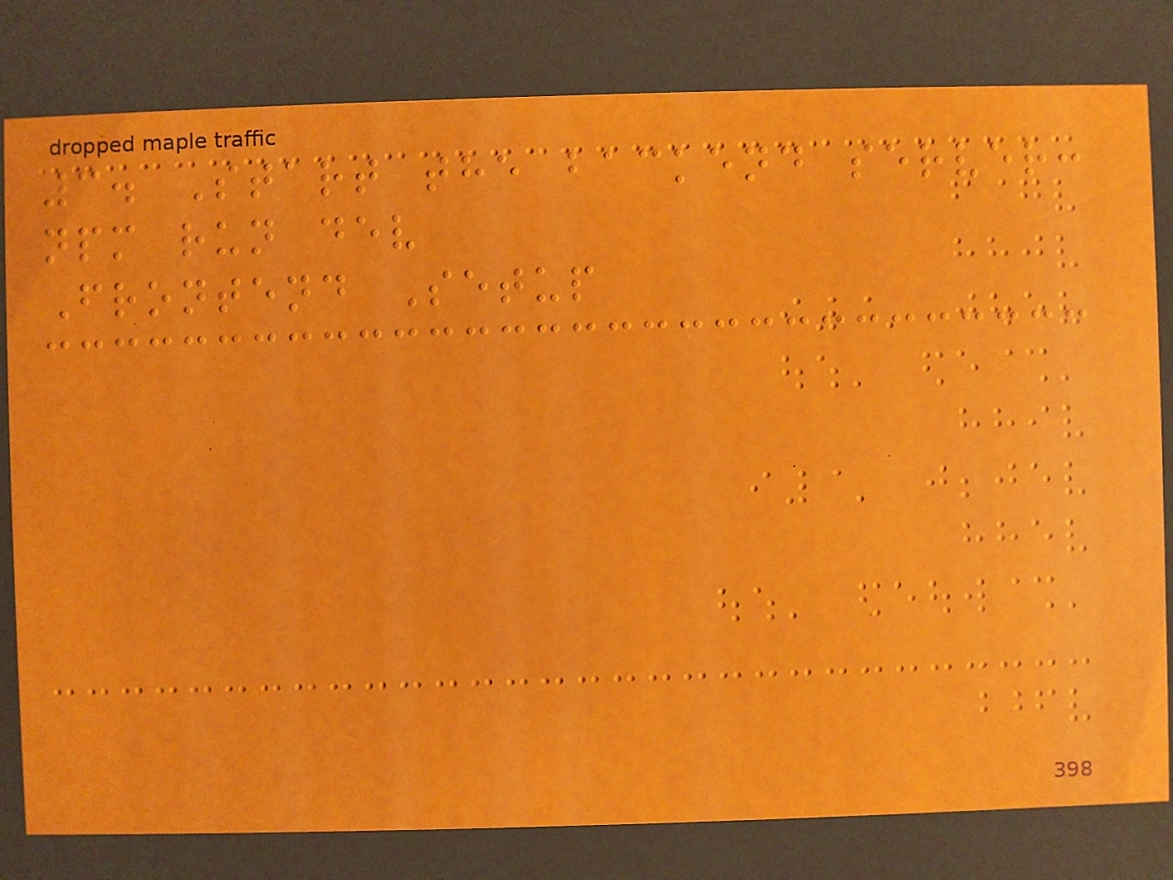3. Start the backend server:
npm run dev
Frontend Setup
